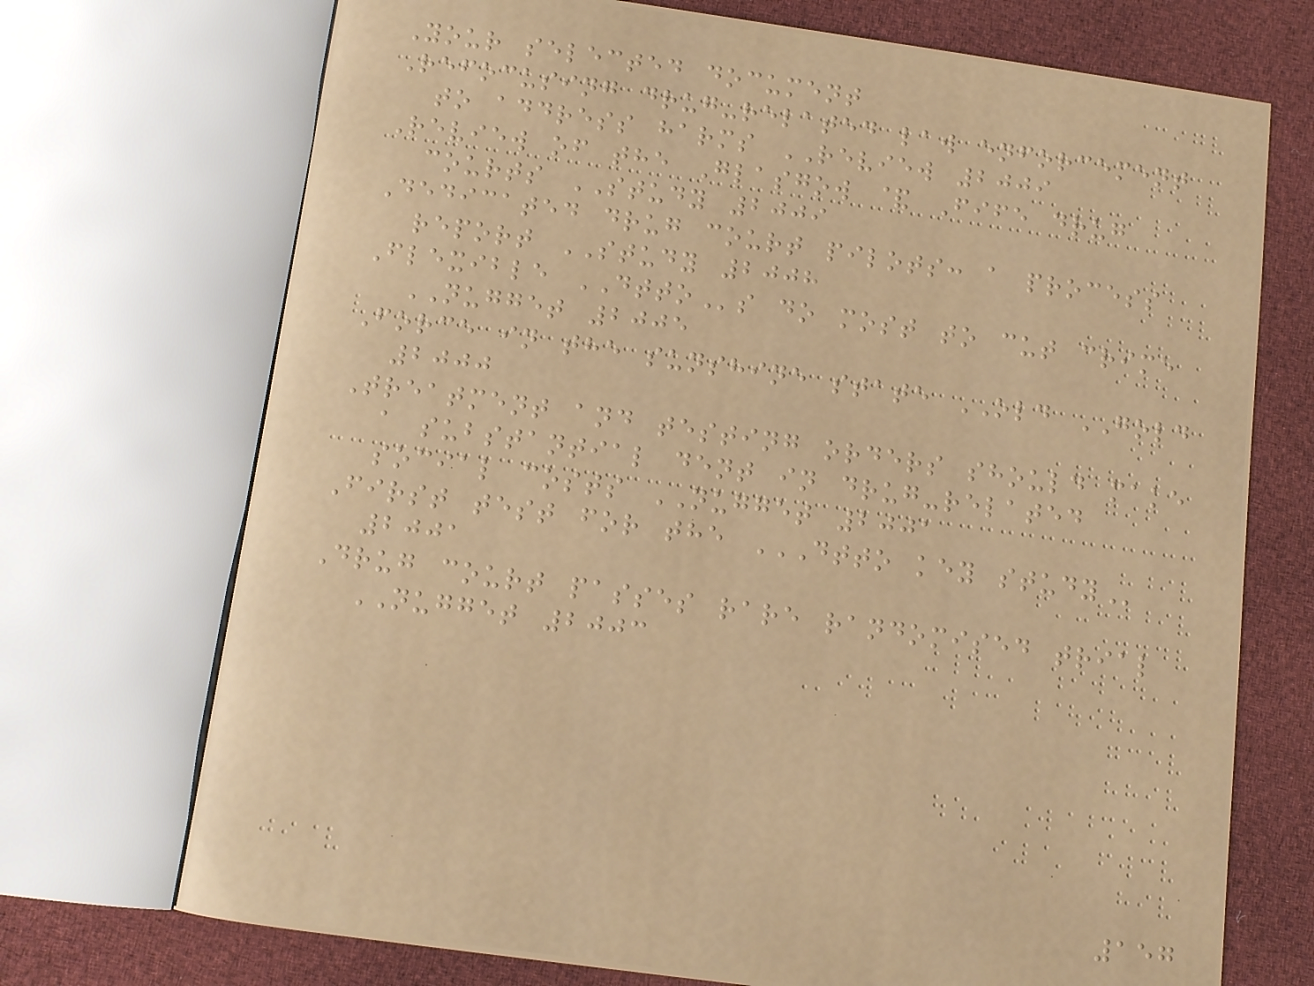Your selected document
Refocusing drug-related law enforcement
to address harms REVIEW 2009
Review of the Glasgow & Fife drug
courts STUDY 2009
Dedicated drug court pilots: a process
report STUDY 2008
Flexible DTTOs do most to cut crime
NUGGET 2005
Force in the sunshine state OLD GOLD
2000
Treatment and testing orders should make
a substantial dent in drug-related
social costs NUGGET 2001
First test for the DTTO KEY STUDY
2001
Drug court passes rare randomised trial
NUGGET 2003
157
